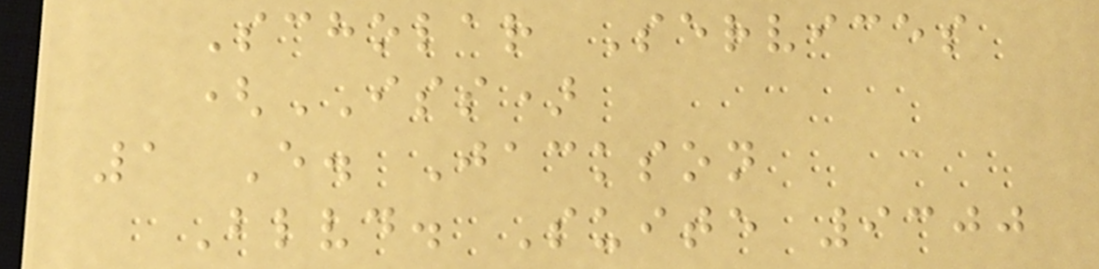Scholar Services
(ISS)
1 E. Jackson
Blvd. Suite 9300
